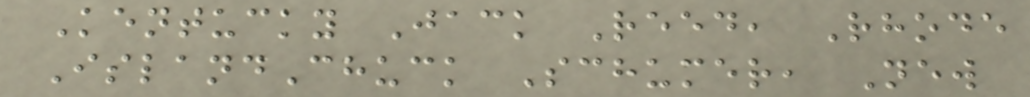Kentucky Jack Reed, Rhode
IslandChuck Schumer, New
